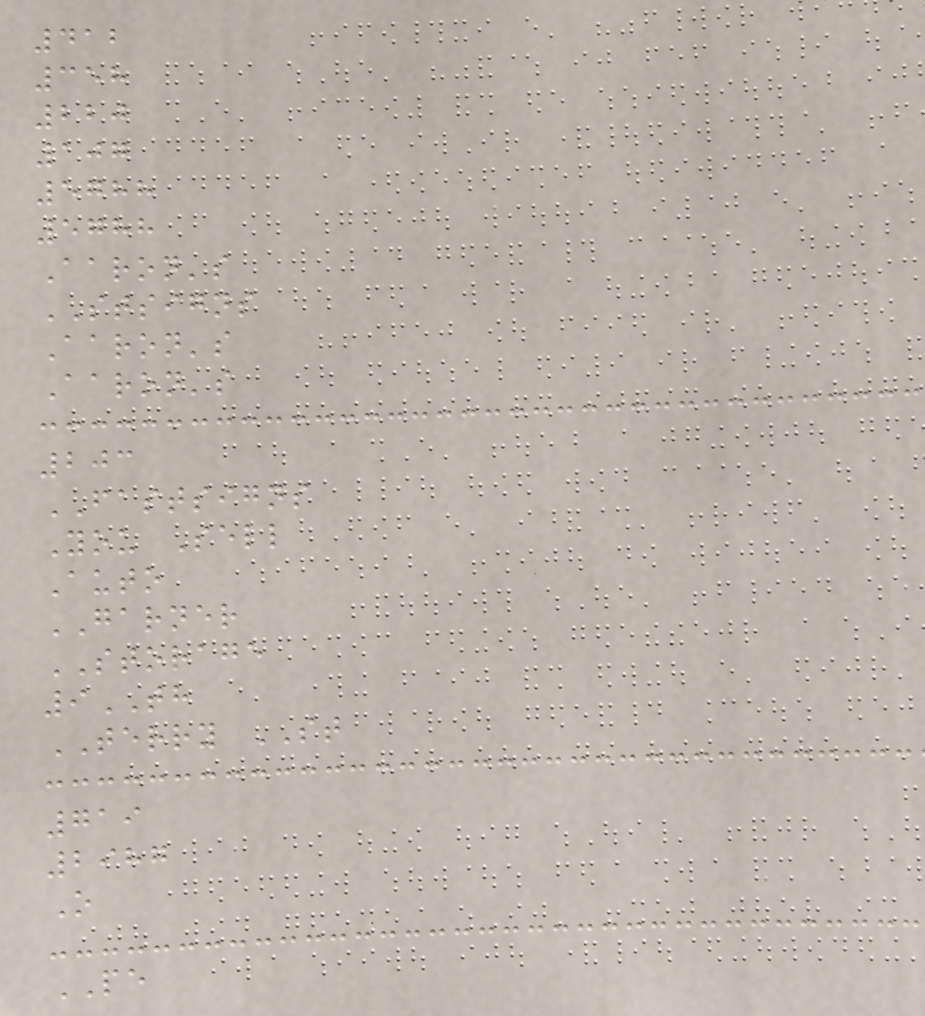412
358
220
107
5788
5788
Aaron's
STSIGNS
Aaron's
Aaron's
203
FASTSIGNS
You Sell
Auto
GARNER
STORAGE
9TH
TERRY ST
719
2987
O
PE
